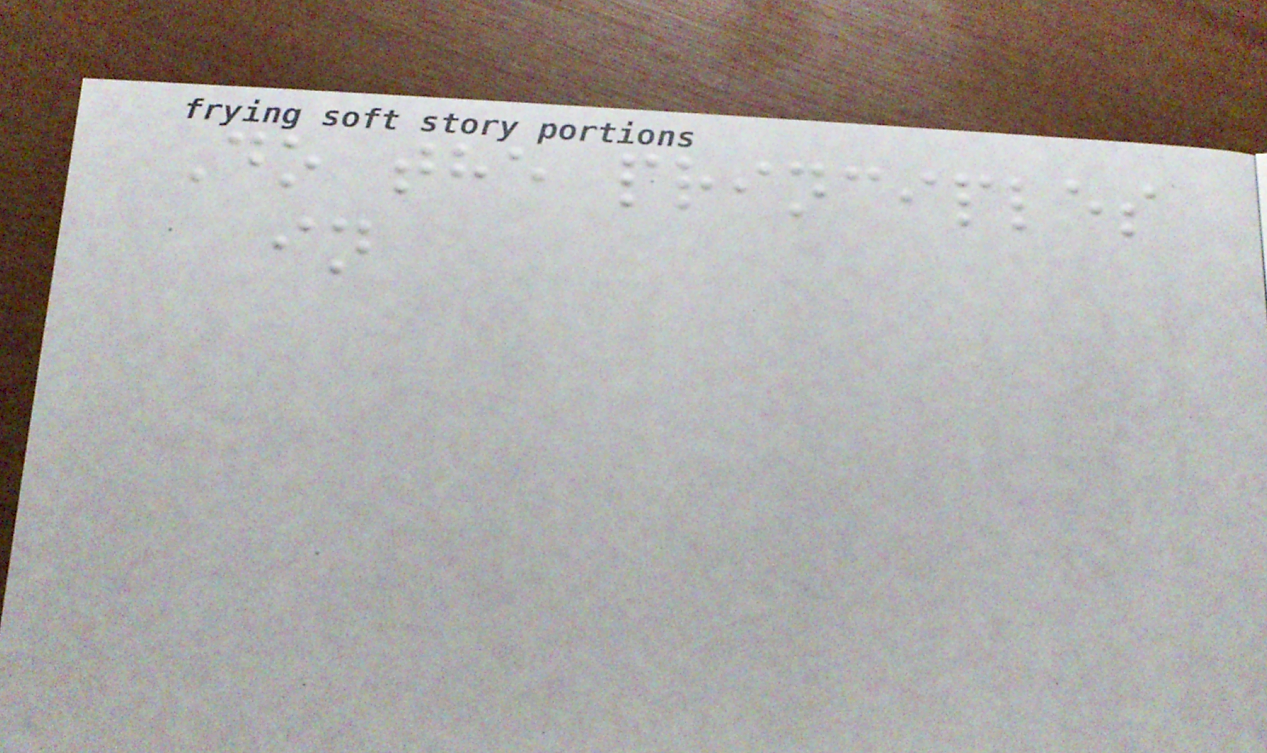Do the principles
in
